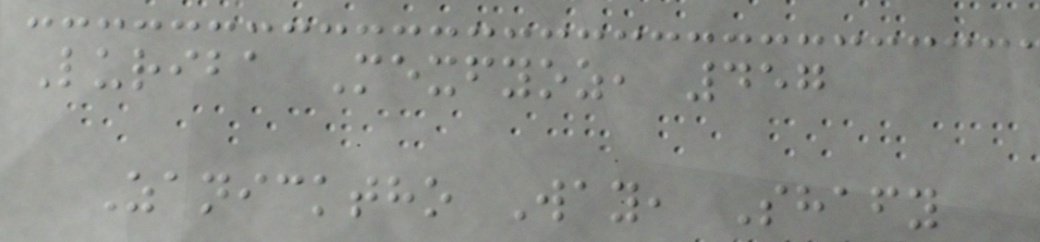Luriba Mexfyoz, 457
Zanicktho Way, Shafy
